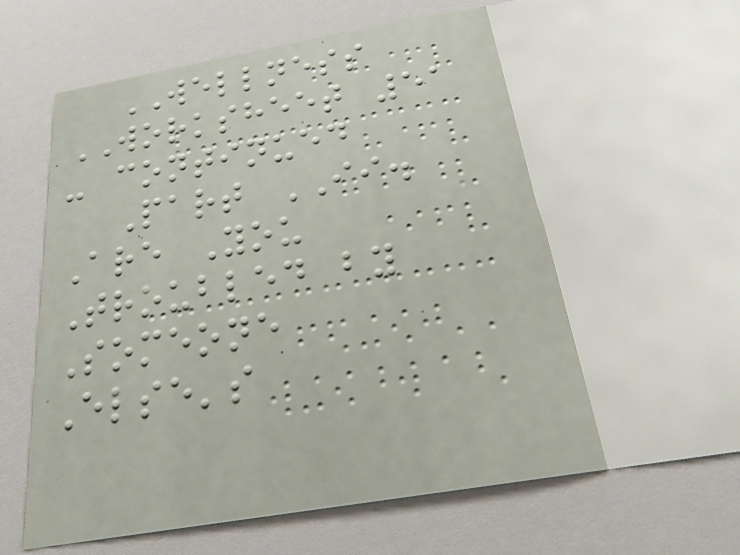WELLNESS
WORKSHEET 51
- continued
Part II.
Are You
Troubled by
Someone
Else's
